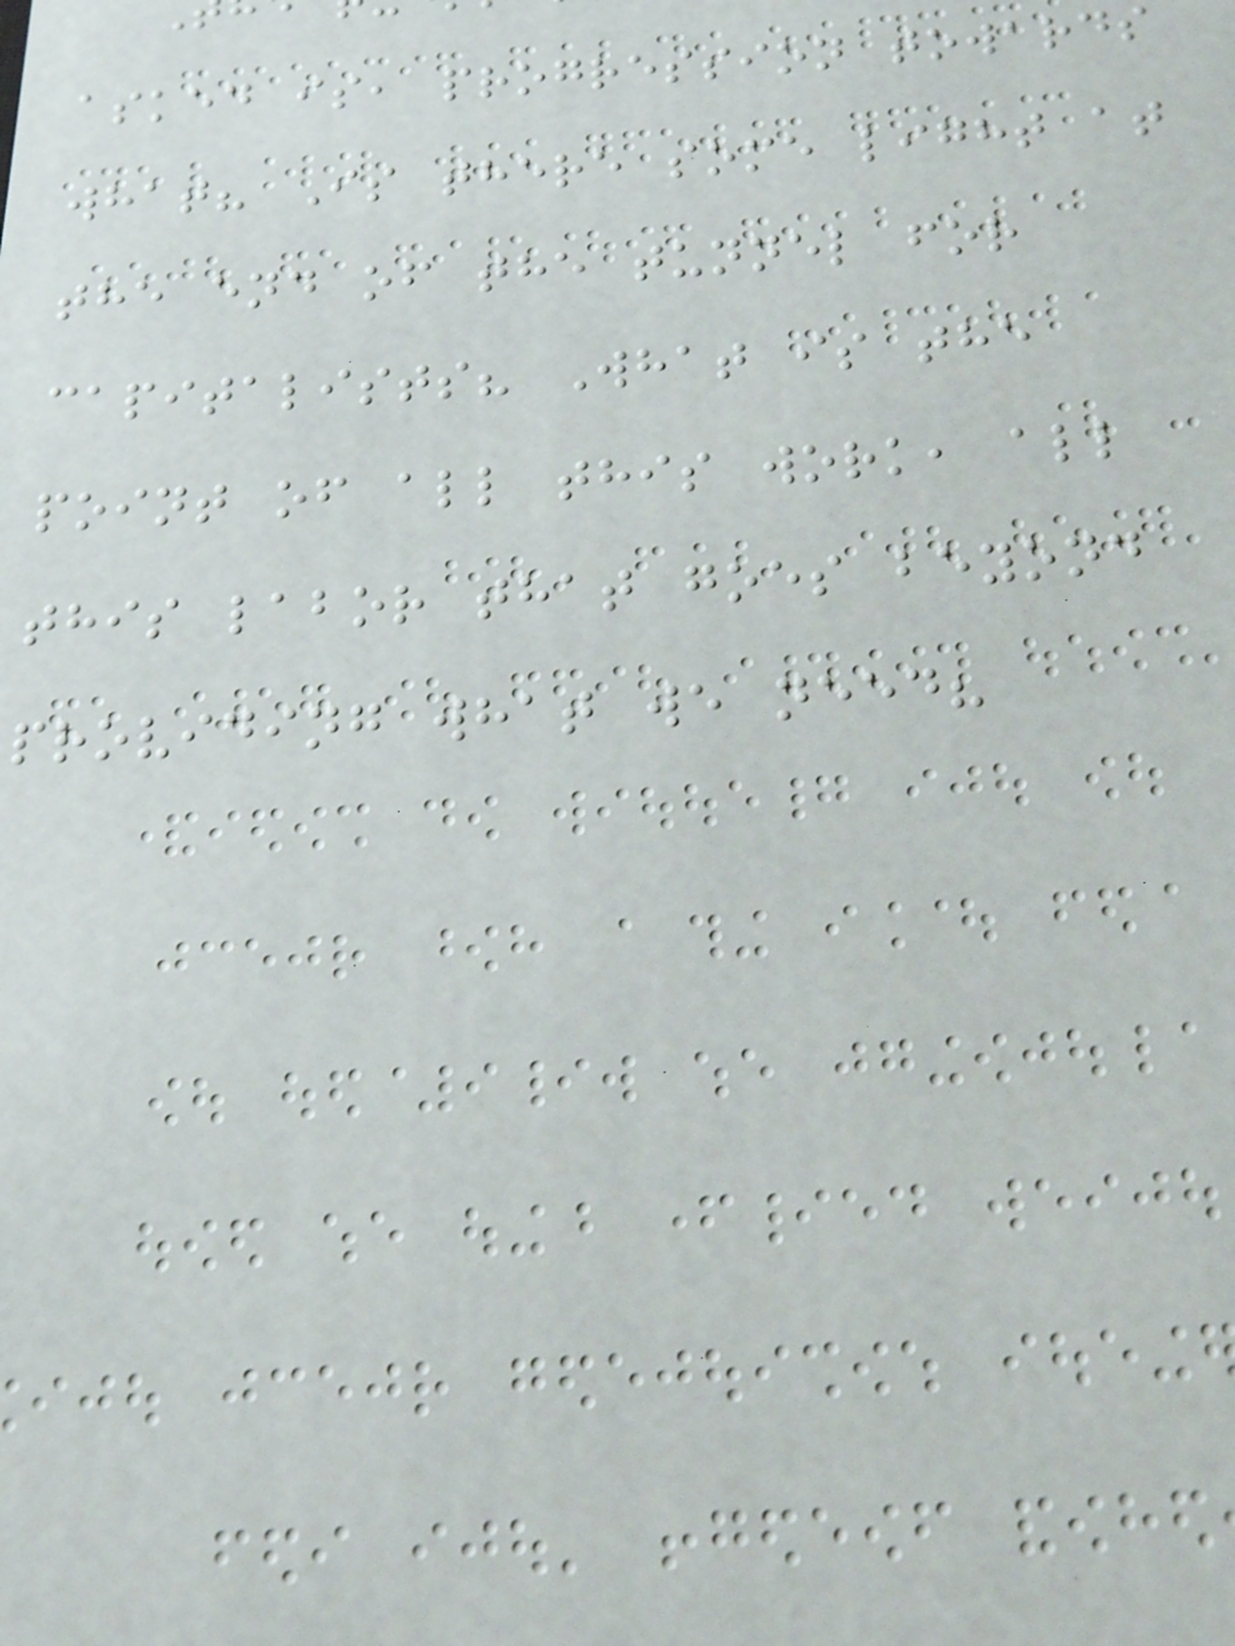asked is, progression towards
what? Is there some light at
the end of the tunnel for
capitalists? What is the
point of all this work, all
this labor that goes beyond
providing what we need?
